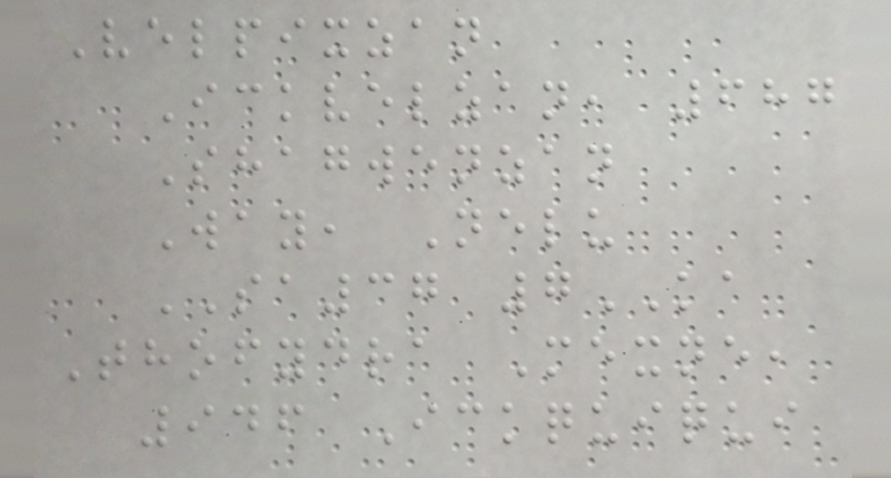Velpixzan
Ickvelzan, 687
Shagwenzan
Way, Nelu
SA37 7KA
Thofydra Mexne,
946 Ickquiqui
